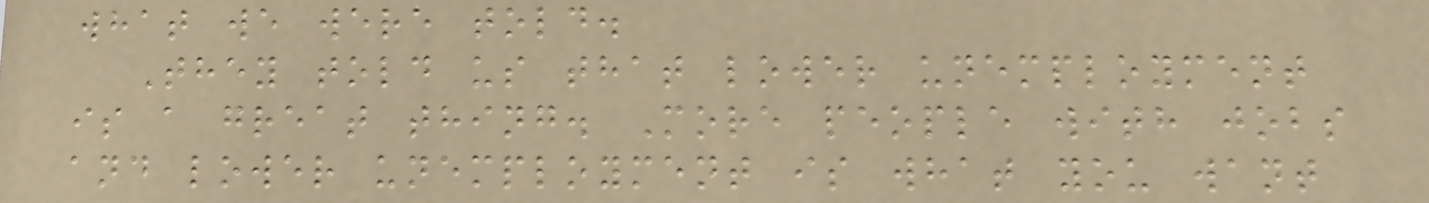what we were told.
They told us that lower unemployment
is a great thing. More people with jobs
and lower unemployment is what you want
